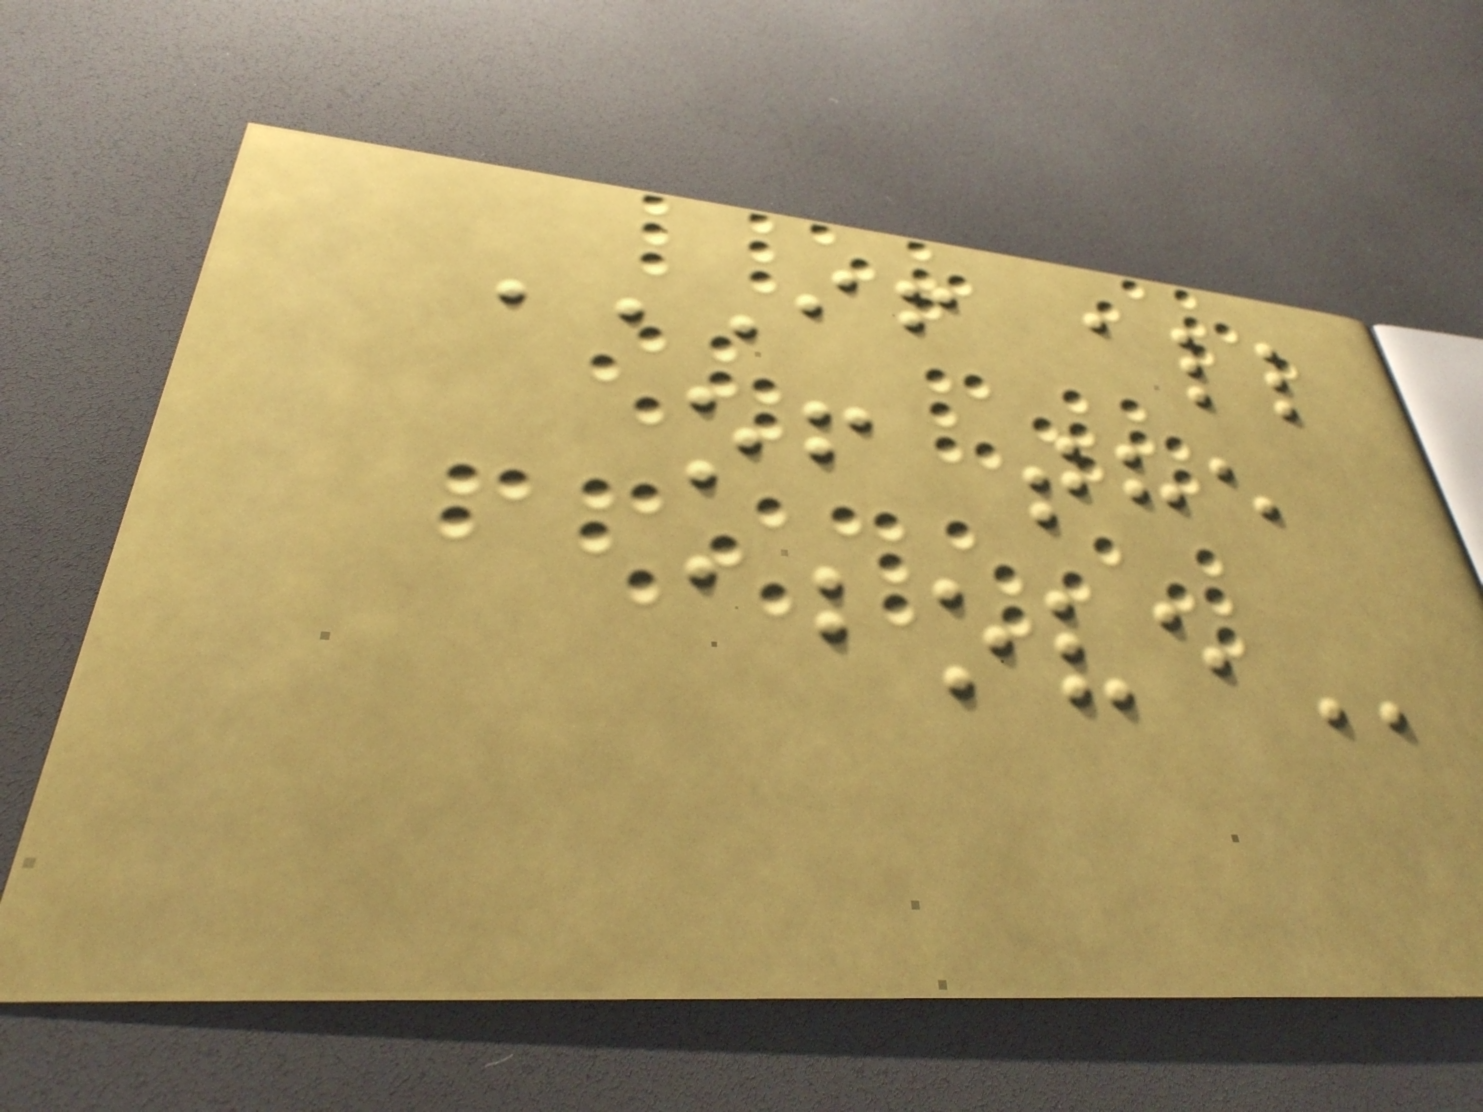IF ALL
OF THE
ABOVE
